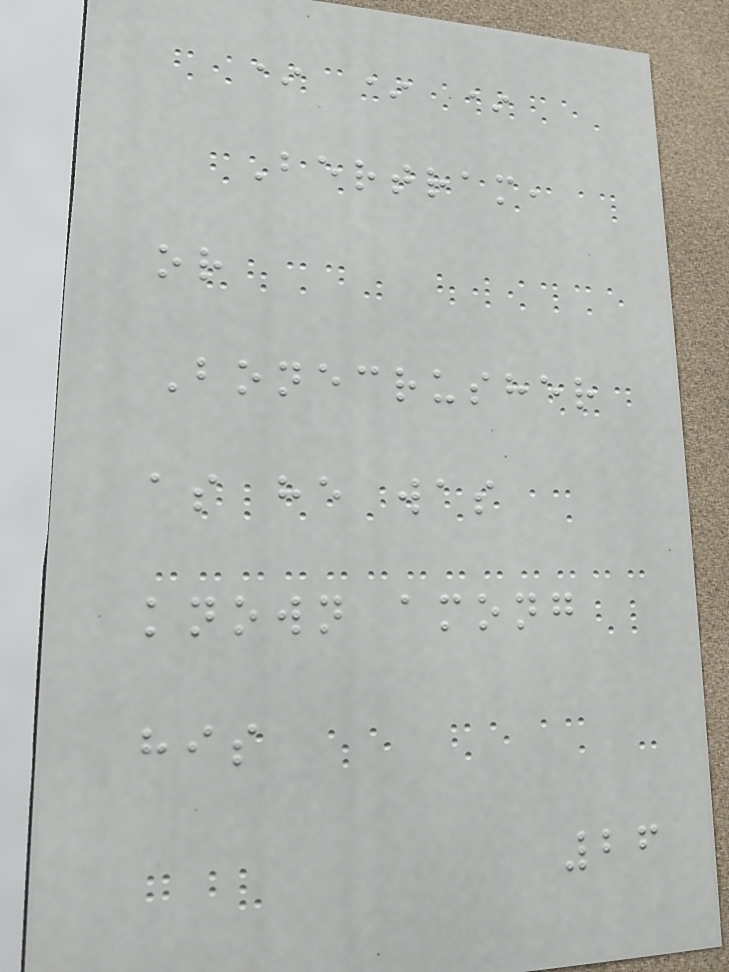* * *
Bertram,
or
Bonecrusher
as he was
known among
his
26
